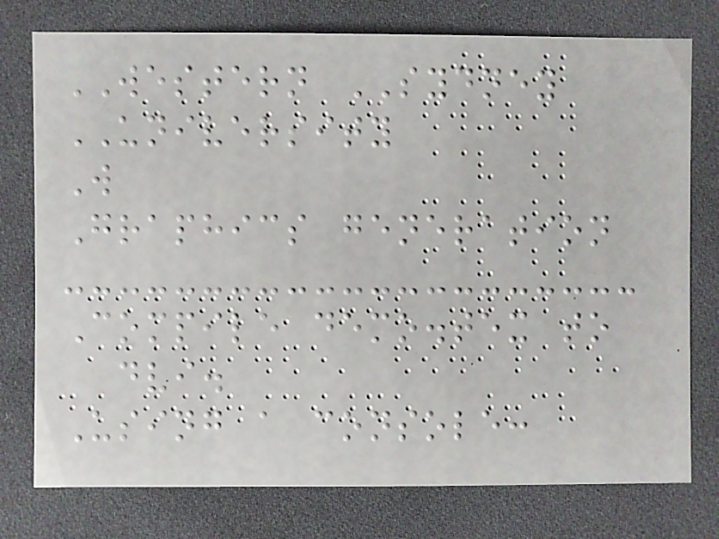WESTERN SYDNEY
UNIVERSITY
W
Graphics generation
Compile demo.tex to
dvi.
Using a console:
